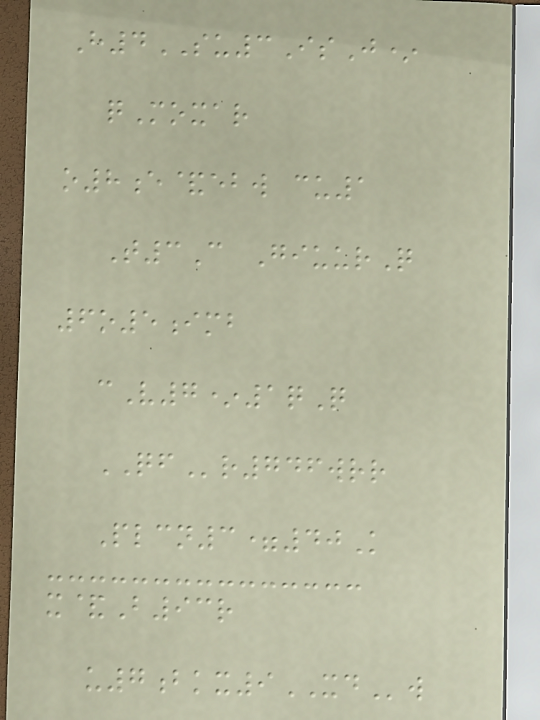H4SU3IsJ*
qMoxar
o8e&ebw cu1
T3C GiuurQ
6o5imb
cV7*1qQ
QFr746wrr
Plcn3=40K
x&B93r
u7bkx9XDw
